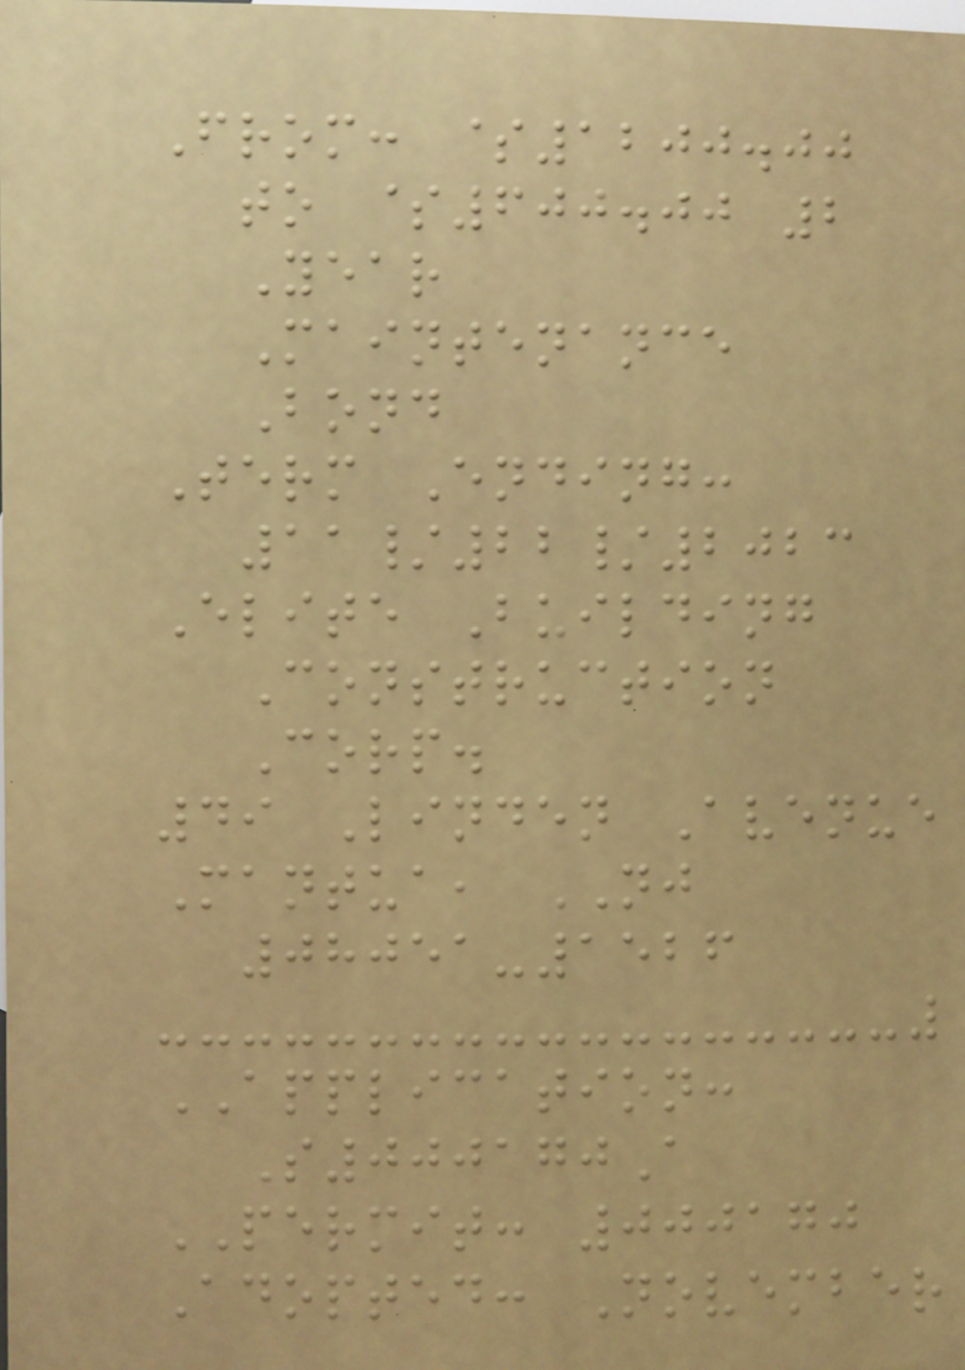From: $1200.00
to $600.00 2
Year
Maintenance
Bond
Term Ending:
11/22/2023
Elite Building
Construction
Corp.
49 Linden Avenue
Mantua, NJ
08051-1526
APPLICATION:
S000170A
PERMIT: 000170
Adopted: November
